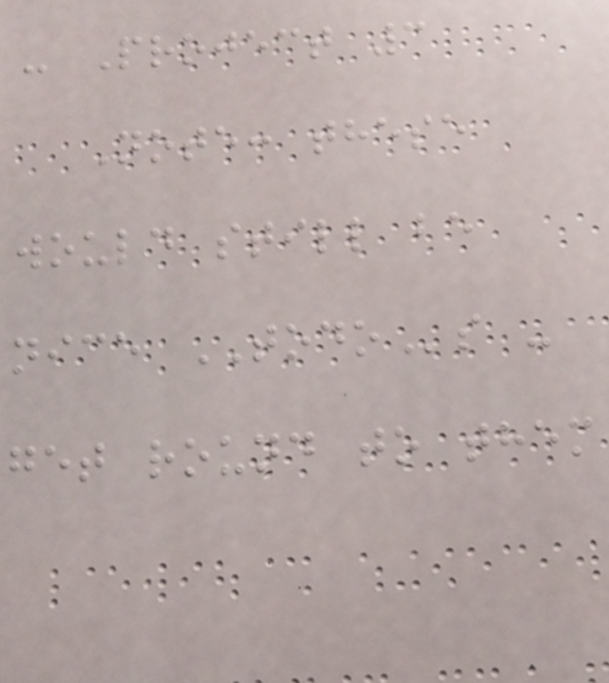- Project 3
Note: these
would still be
nice TODOs -
get round to them
